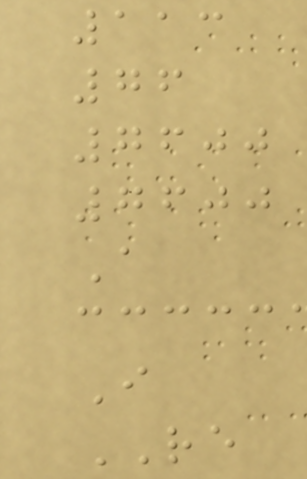113
76
7600
7600
A
I
RE
